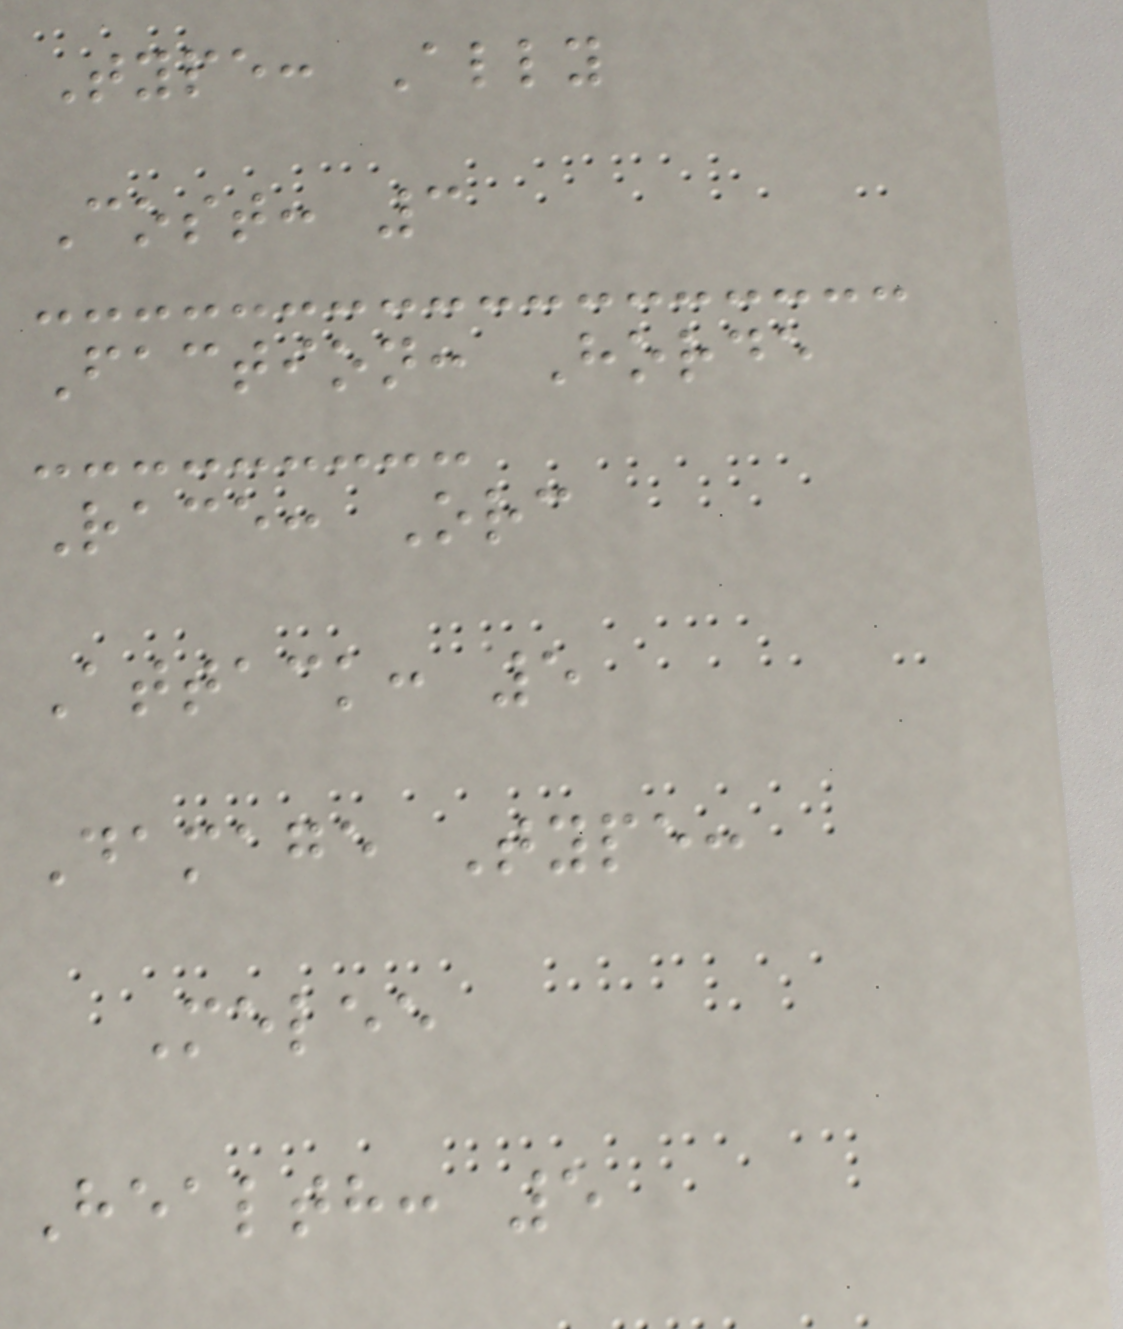Type: Ally
Cost: 3
Faction: Horde
Race: Orc
Attack: 5
Damage Type:
Melee
Health: 5
